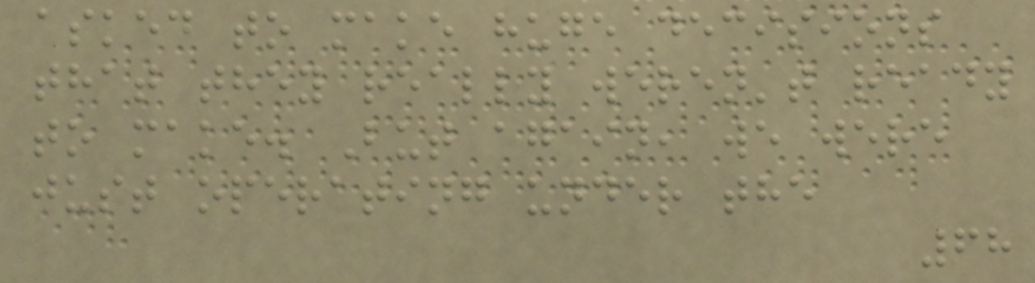asked to make huge decisions
that they really weren't ready
to make. But again, we were
just operating under the
68
